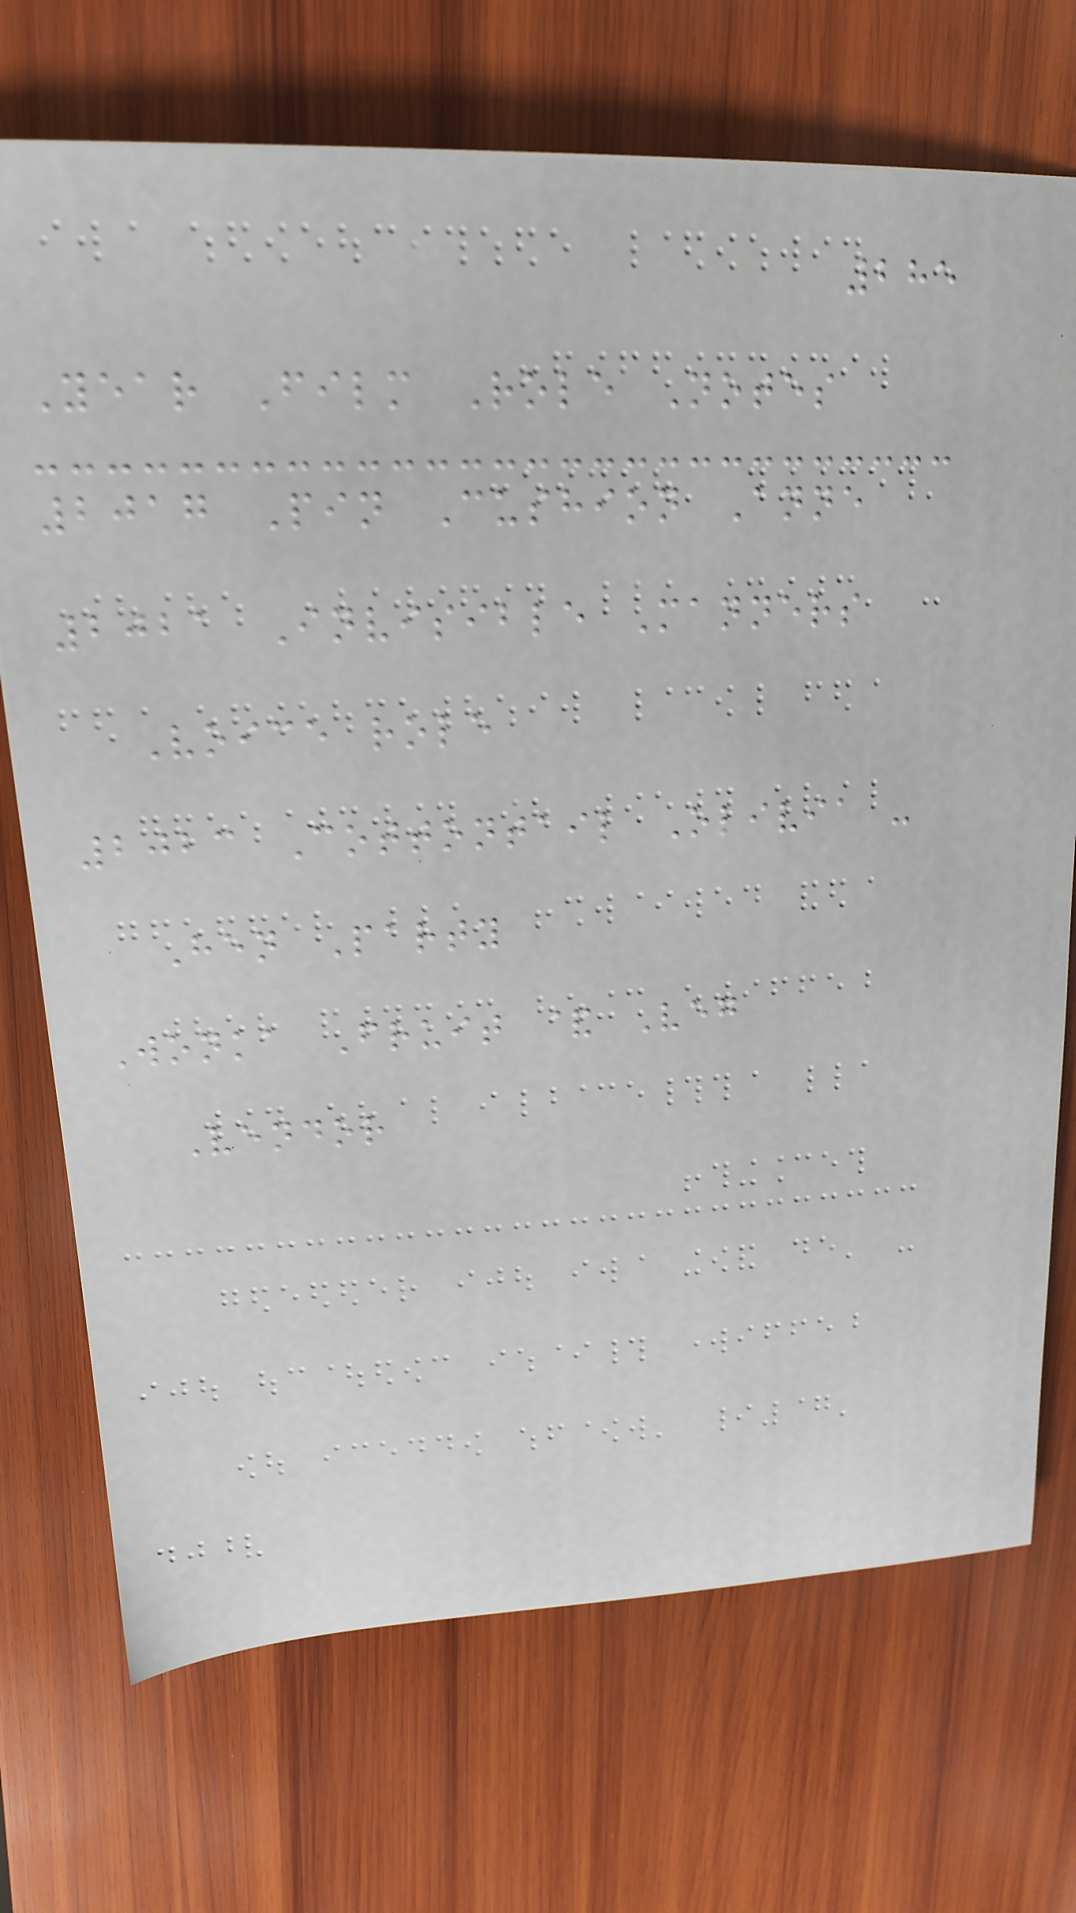285
Year Film Role Notes
2017 Pin Cushion Anne
2021 Invisible Manners
Voice role
2023 Cottontail Olivia -
Hen Party
Wonka Fruit & Veg
Vendor
